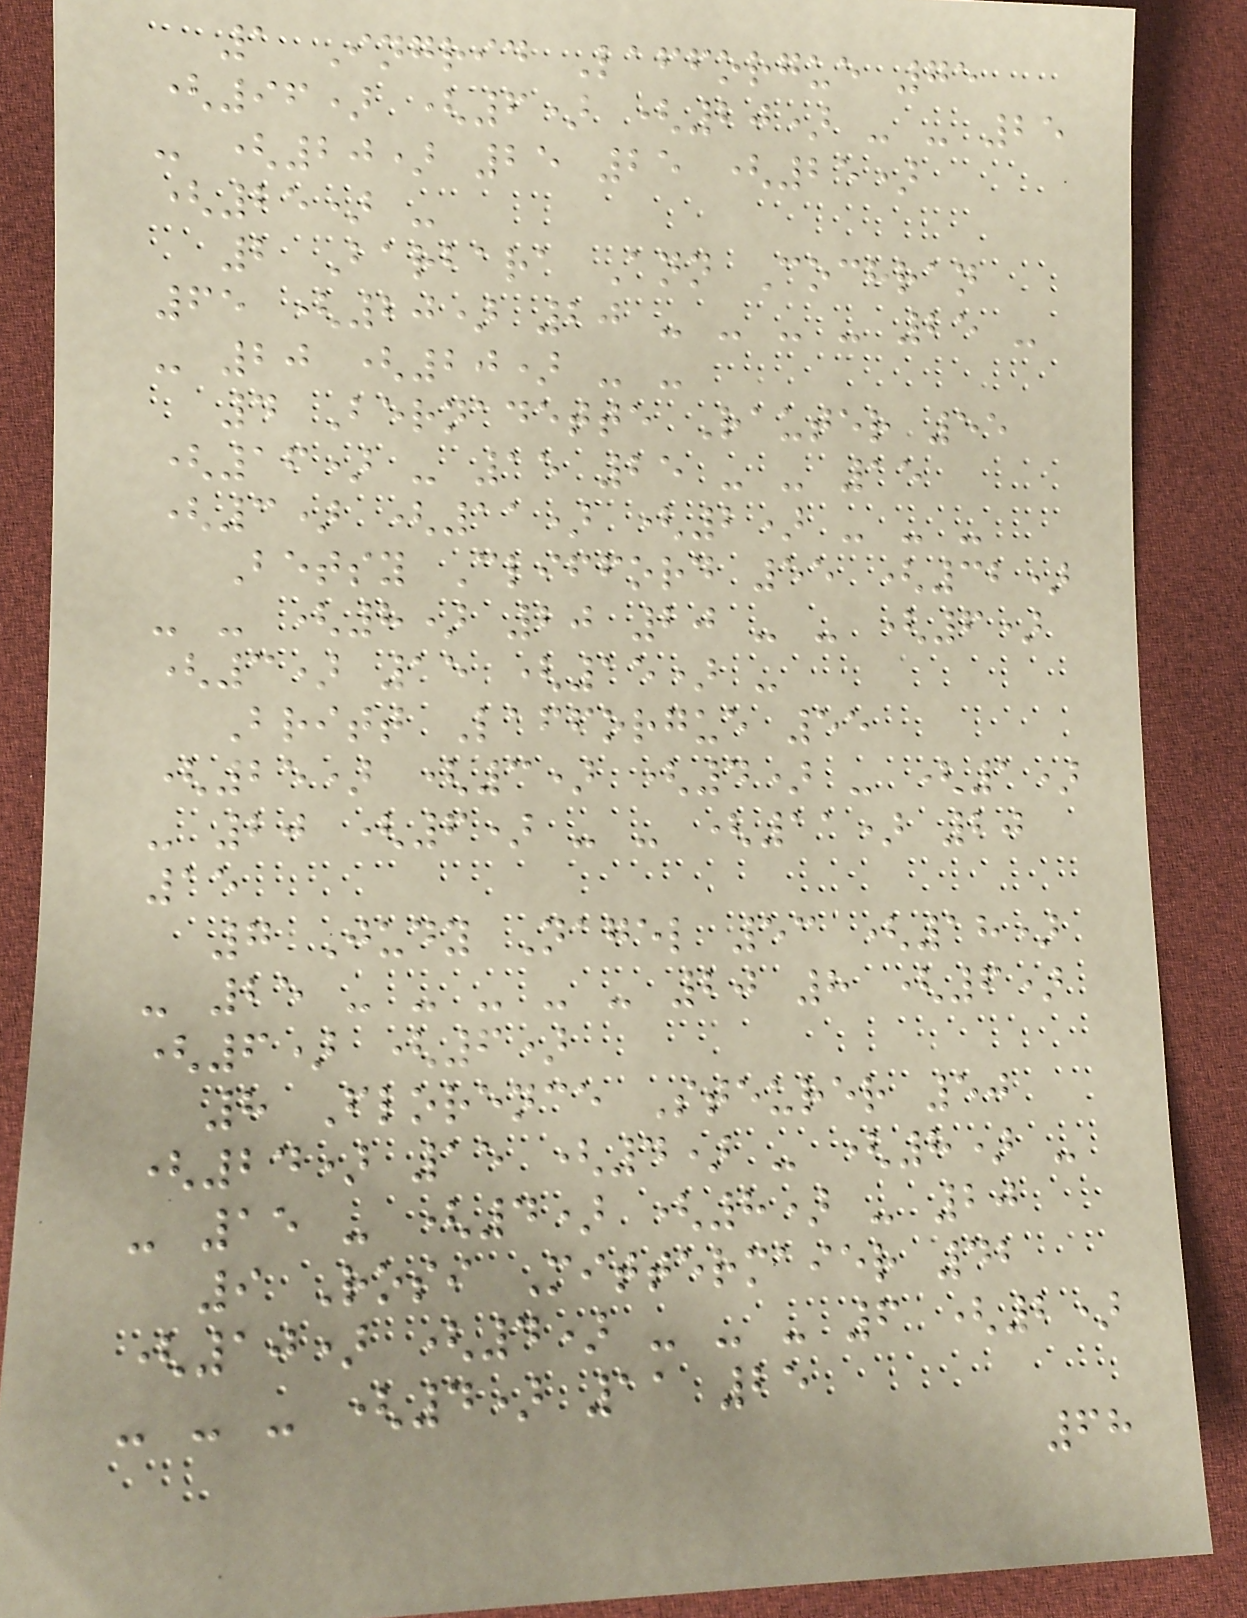1 Ingrid Lafforgue 75
(96) (6) (20) - - 25
- (20) 25 25 (25)
(25) -
2 Barbara Ann Cochran
65 (20) 20 - - - - 25 -
- 20 (20) - -
4 Bernadette Rauter 55
(16) - 15 25 - - 15
(3) (11) (2) - - -
Betsy Clifford 55 (32)
- - (8) 20 20 - - (6)
(3) 15 (15) -
Britt Lafforgue 55
(25) (3) (4) - (1)
- 20 (6) - - (11) 20
15
7 Judy Nagel 53 (18)
- 25 - - - - - 20 8 (6)
(6) (6)
8 Florence Steurer 50
(24) 15 (4) - (8) -
- 15 - (4) (8) - 20
9 Rosi Mittermaier 42
(10) (4) - - - 6 (2)
- - - (4) 11 25
68
